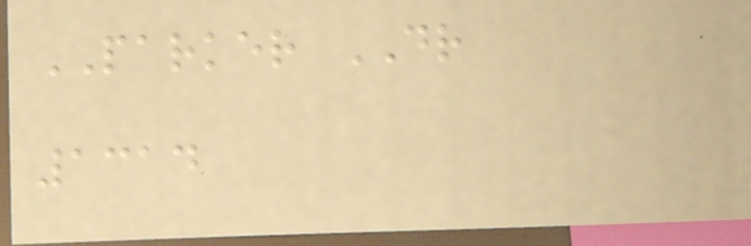PARKER DR
1314
